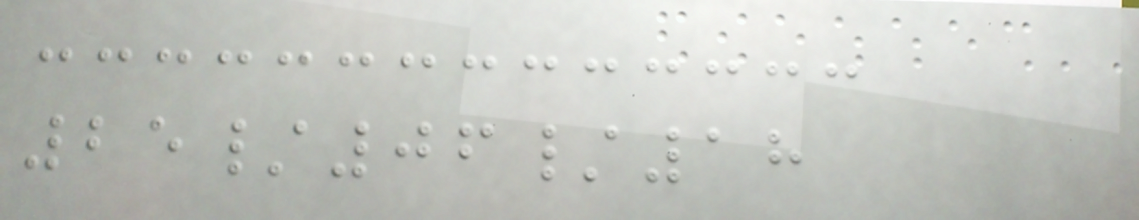25/06/18
